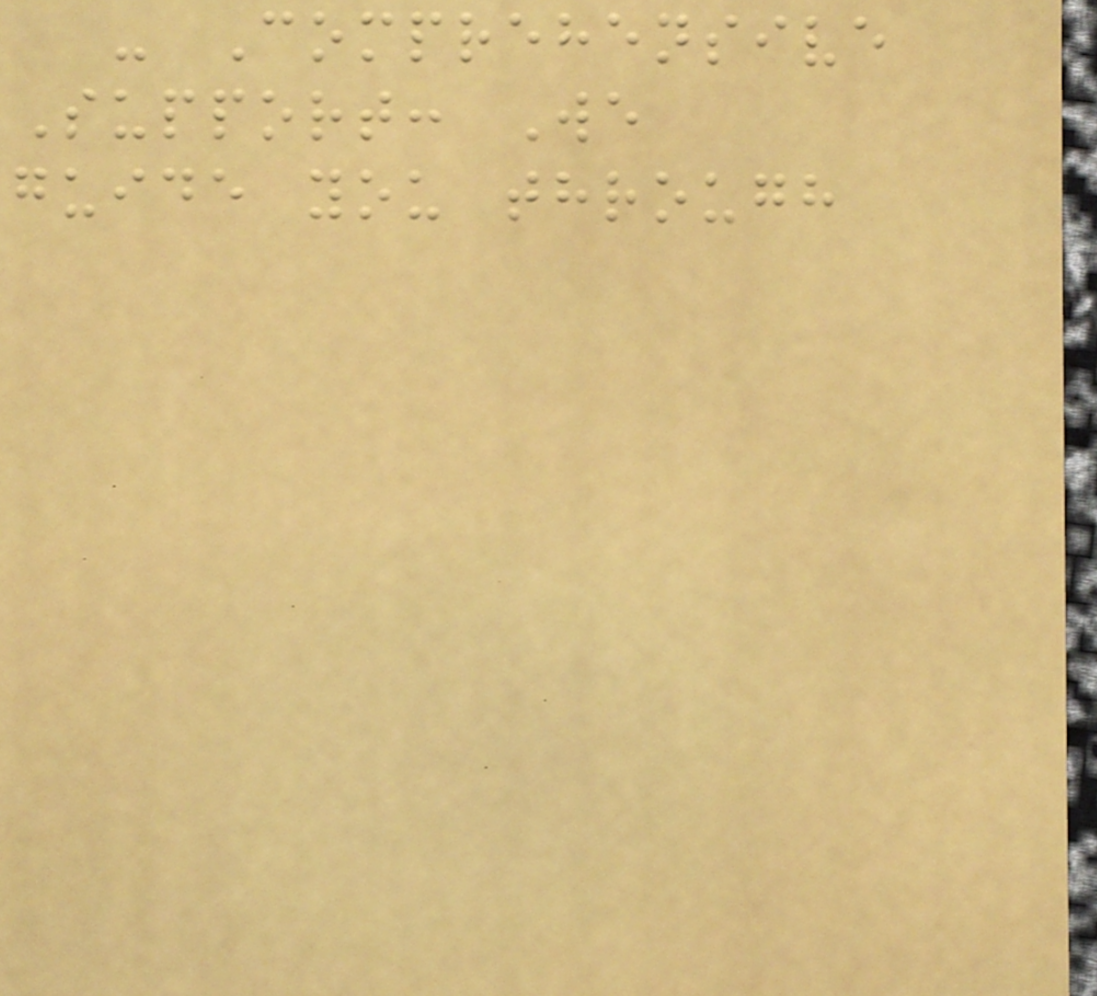- Comprehensive
Support: We
guide you through
